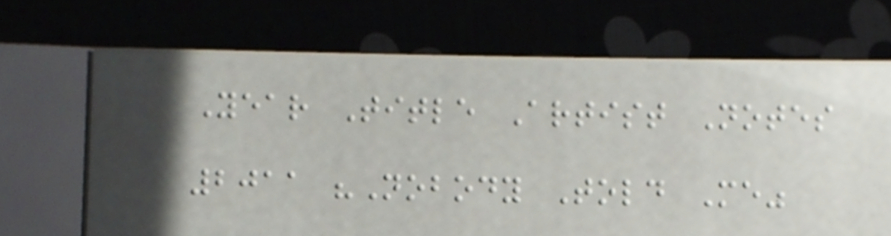Year Title Artist Notes
2011 "Nobody Told Me"
